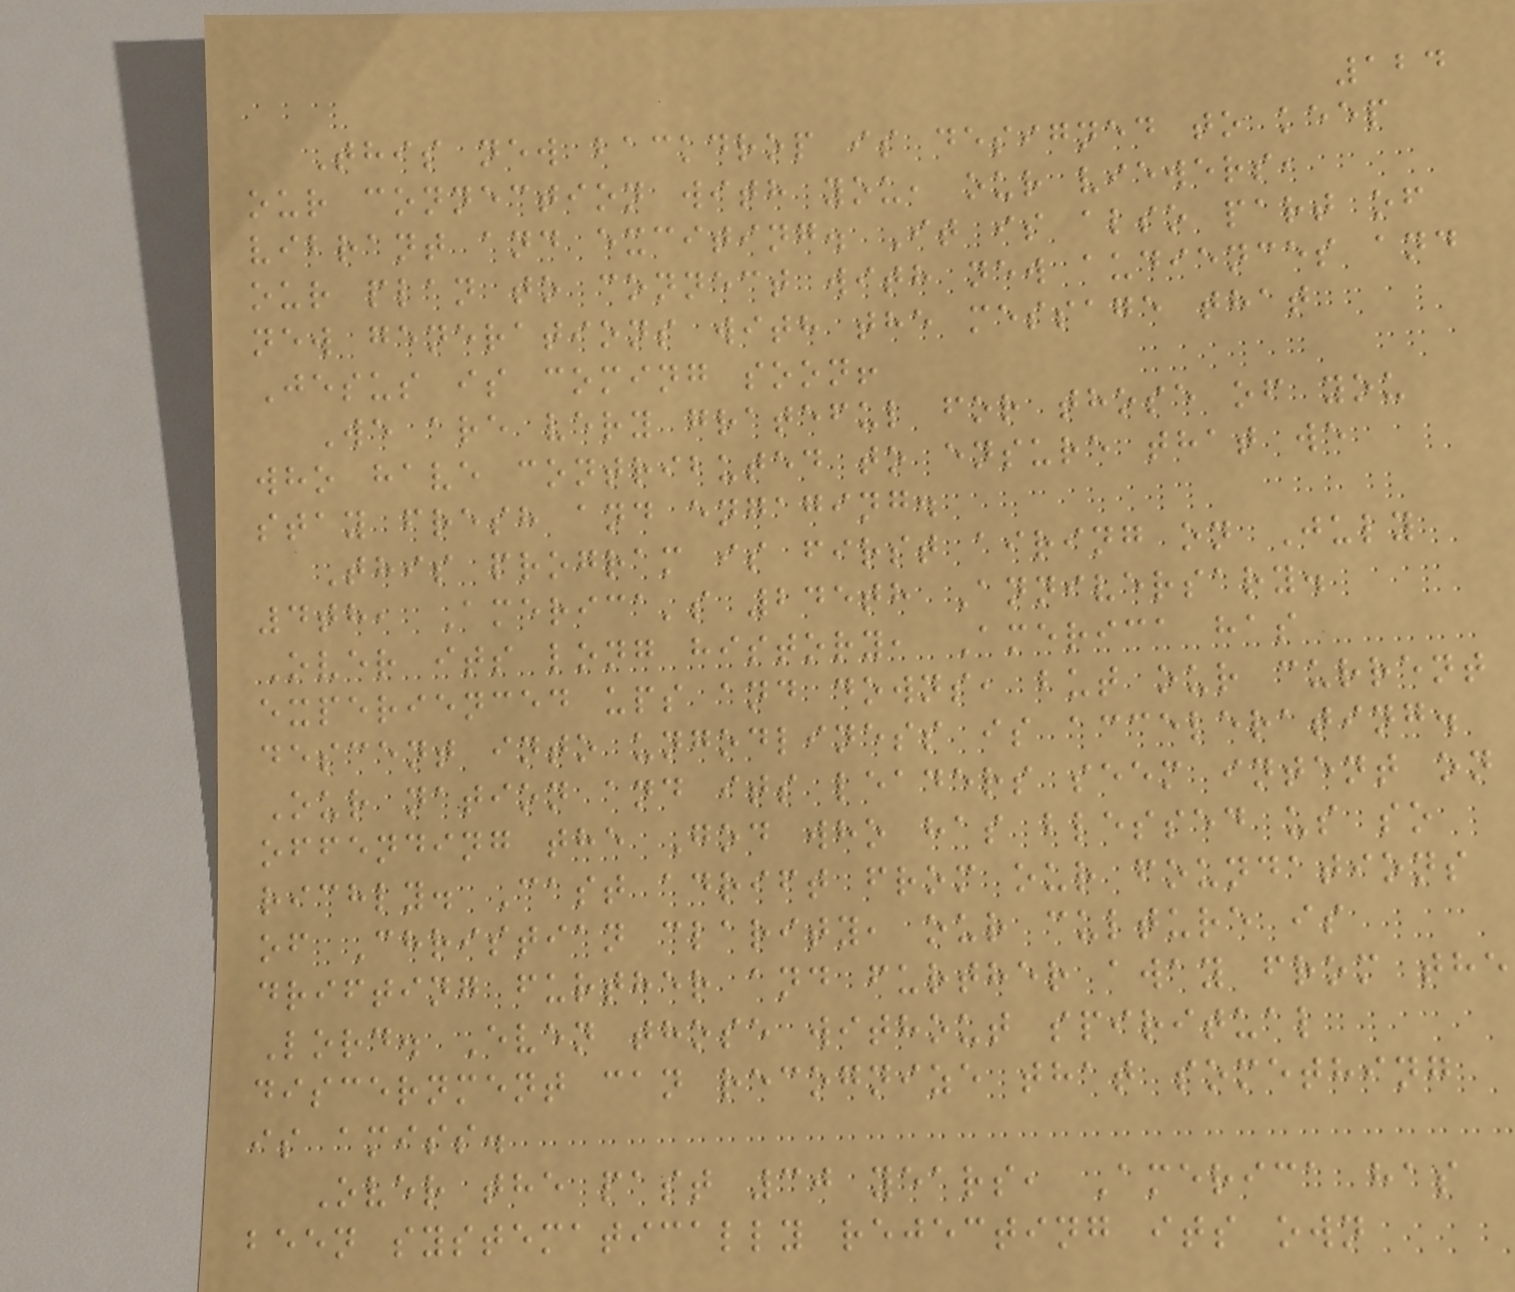124
This new backdrop is designed to keep
our connection with you, our viewers,
vibrant and exciting. It is also part of
our plan to connect with new audiences and
new generations with the message that
Jesus is coming soon!
We are very grateful for those of you
who have contributed to ensure that we
stay fresh and engaging.
This program is first airing on July
4th, America's 245th Anniversary.
Over its long history, America has
experienced ups and downs, but our current
descent into ungodliness is accelerating.
Our nation and its leaders seem intent on
offending the God who has blessed us so
richly. Cast adrift from our foundations
of Christian clarity, our culture is
drifting further and further away from the
Lord. Even those without spiritual
discernment can recognize that something
is amiss.
Over the past 30 years, America has
been systematically rejecting its own
